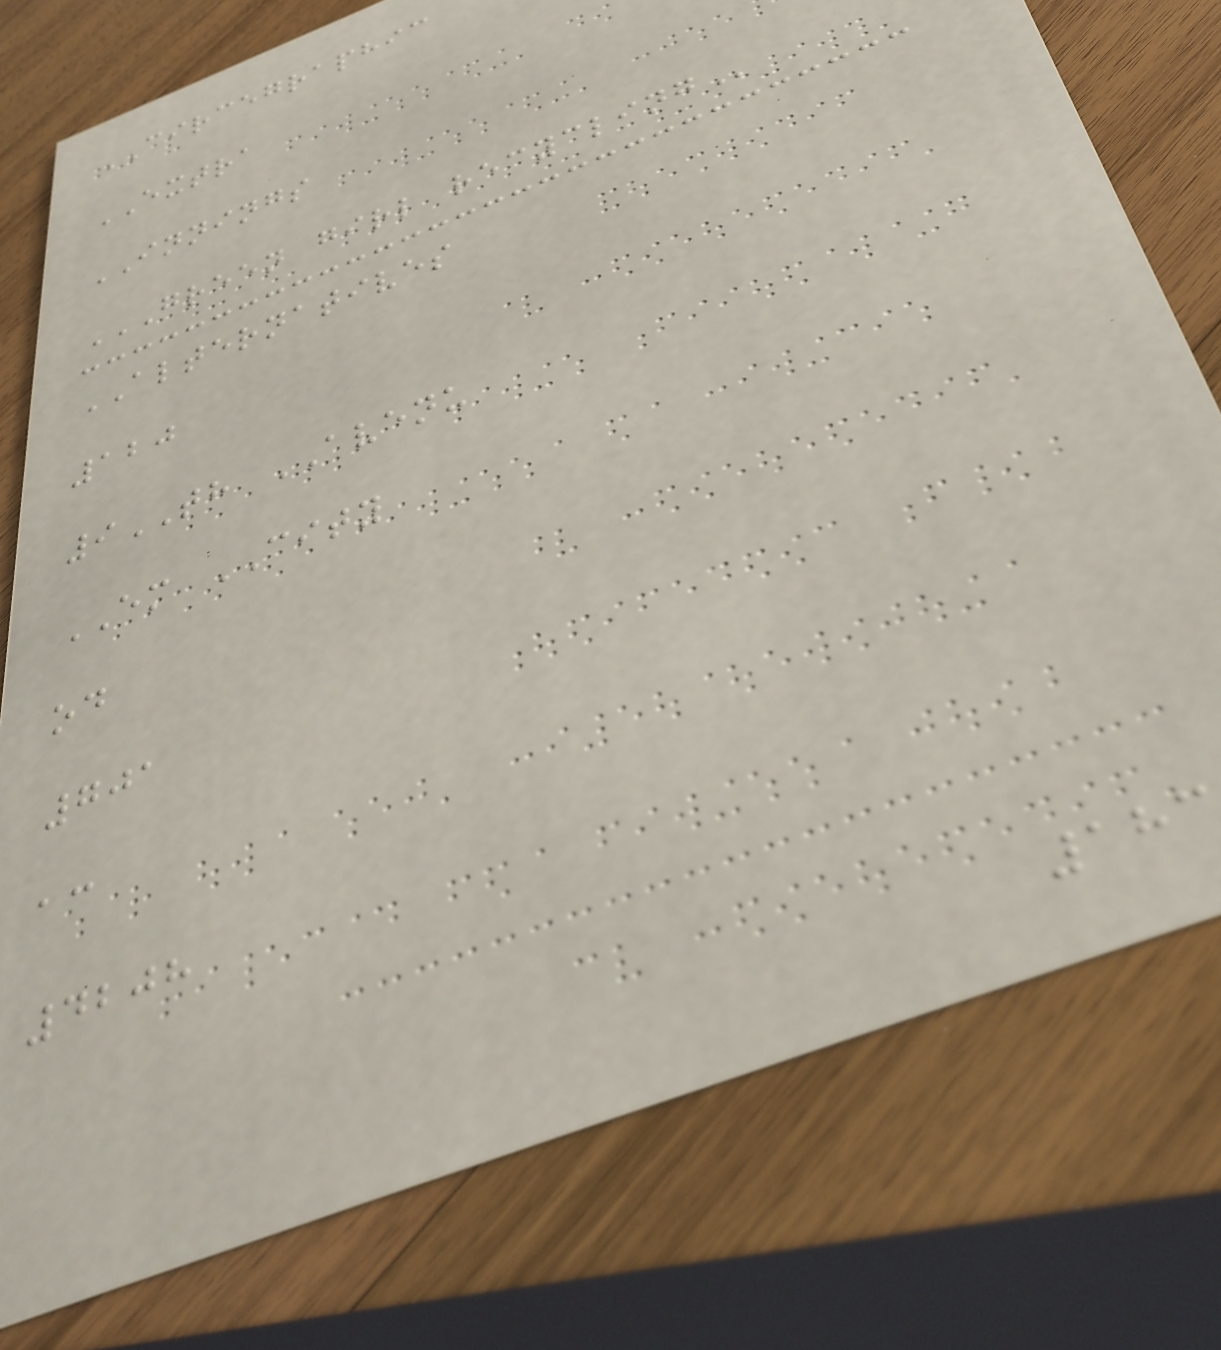CIRCEGRAPHIC
EXTRA
INNINGS
GREEN GIRL RECYCLING
ALTERNATIVES
120
9TH AVENU
EM CITY
od
701
ac
4208
183
